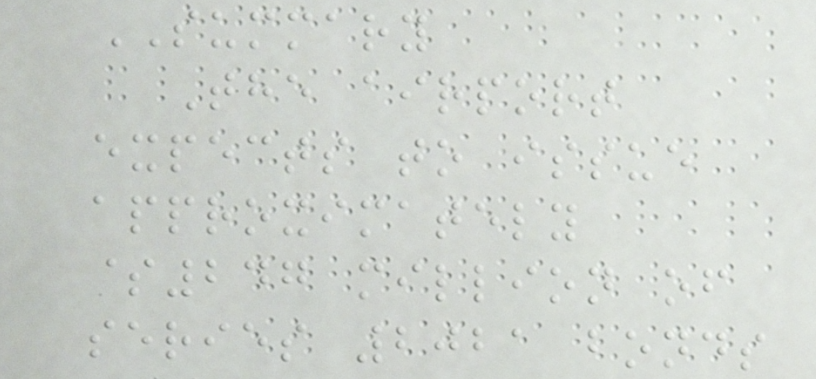SUMMARY
The airport
expects to issue
approximately
$247 million of
series 2021 bonds
